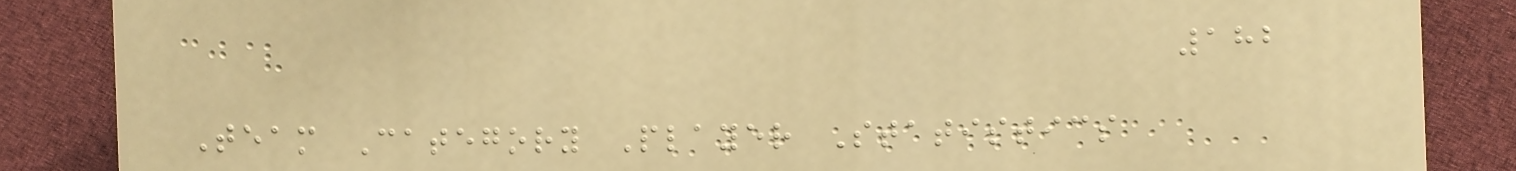182
Team Category Player Statistics
